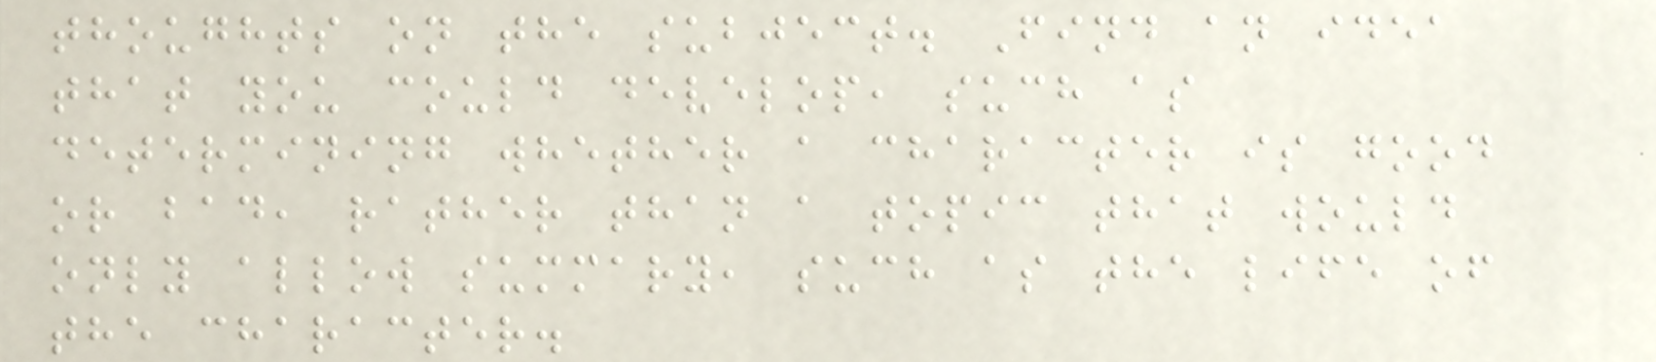thoughts on the subject. Find an idea
that you could develop, such as
determining whether a character is good
or bad, rather than a topic that would
only allow summary, such as the life of
the character.
